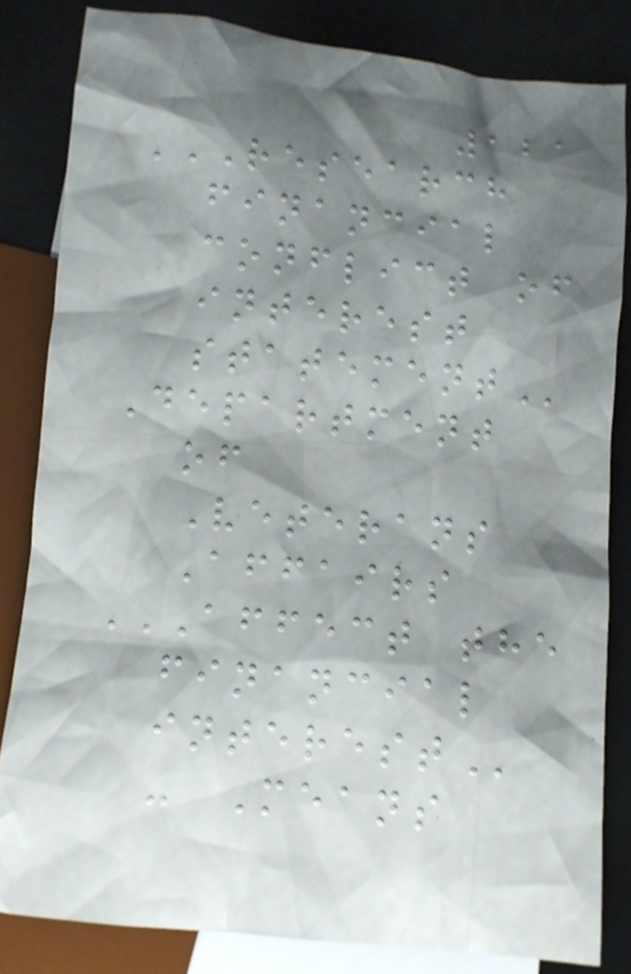121
RESEARCH
FINANCIAL
CONFLICT OF
INTEREST
STATEMENT
Department
of
Veterans
Affairs
AFFECT THE
FINANCIAL
INTEREST
- Means
